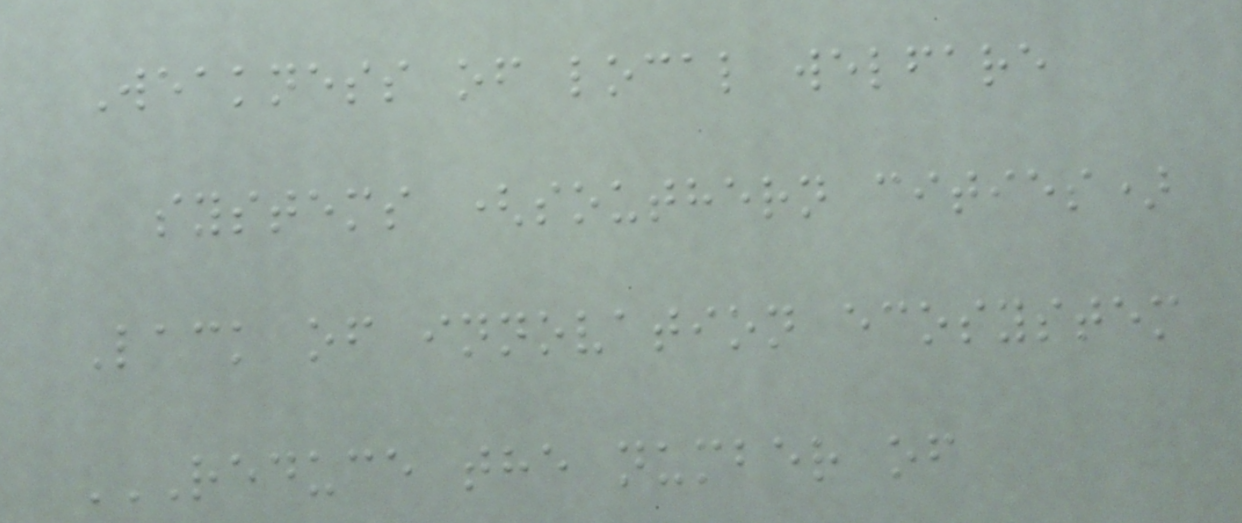Weakness of local welfare
systems (southern cities)
Lack of innovation ecosystem
REDUCE THE NUMBER OF
